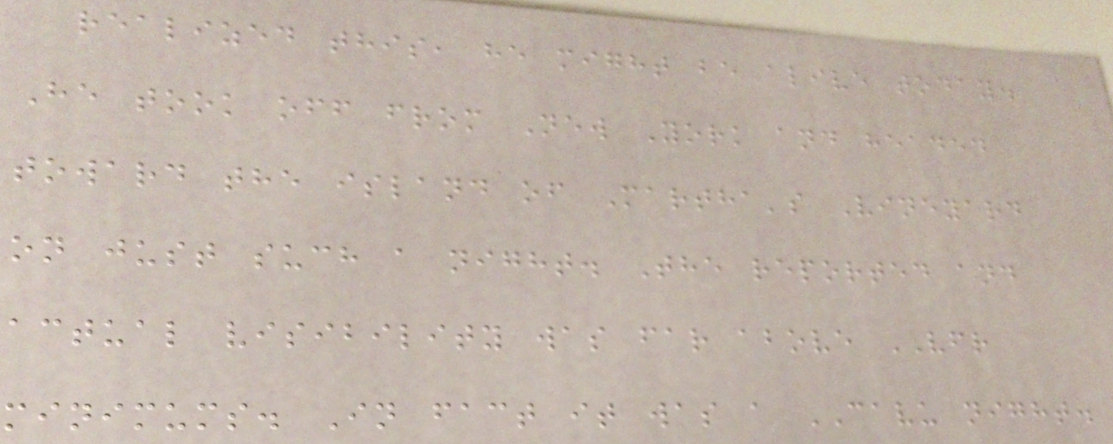realized this, he might be alive today.
He took off from New York and headed
toward the island of Martha's Vineyard
on just such a night. The reported and
actual visibility was far above VFR
minimums. In fact it was a CAVU night.
